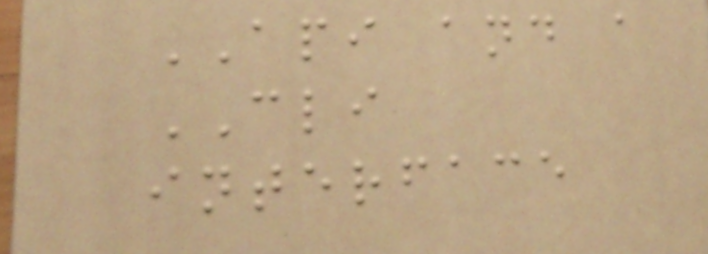API and a
CLI
interface
